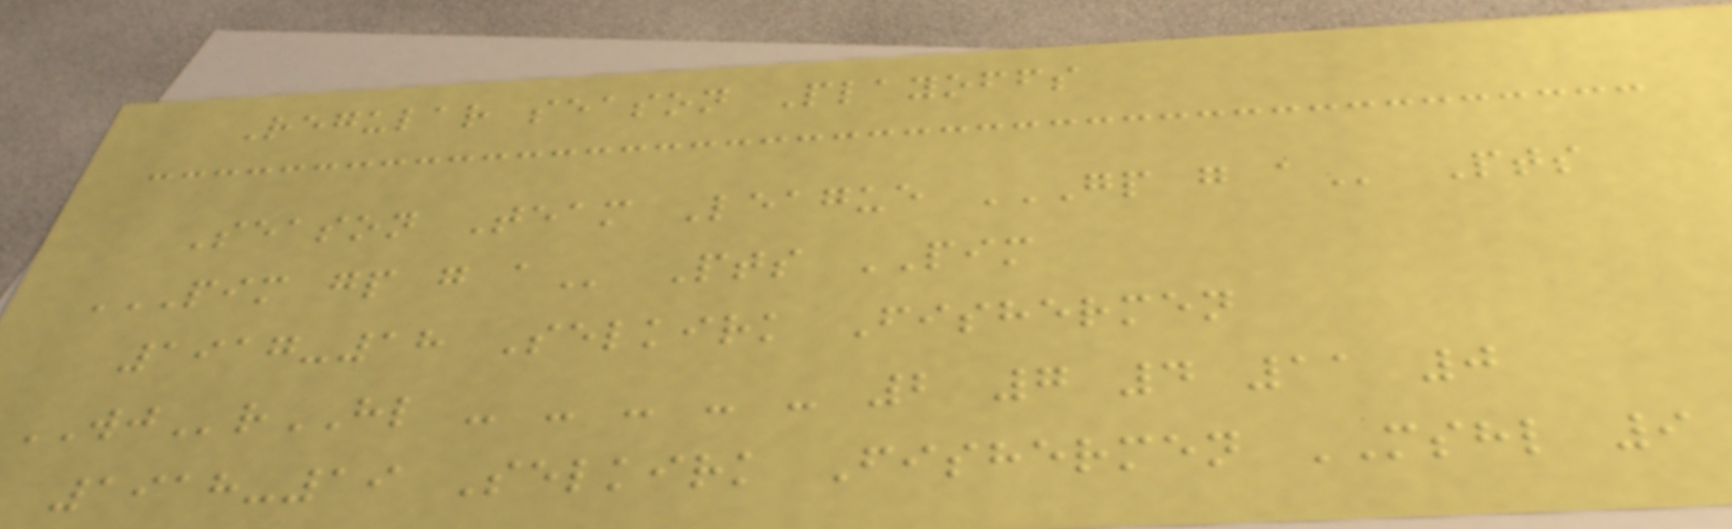Regular season Playoffs
Season Team League GP G A Pts
PIM GP G A Pts PIM
1917-18 Selkirk Fishermen
WJrHL - - - - - 2 7 4 11 0
1918-19 Selkirk Fishermen MSHL 9
